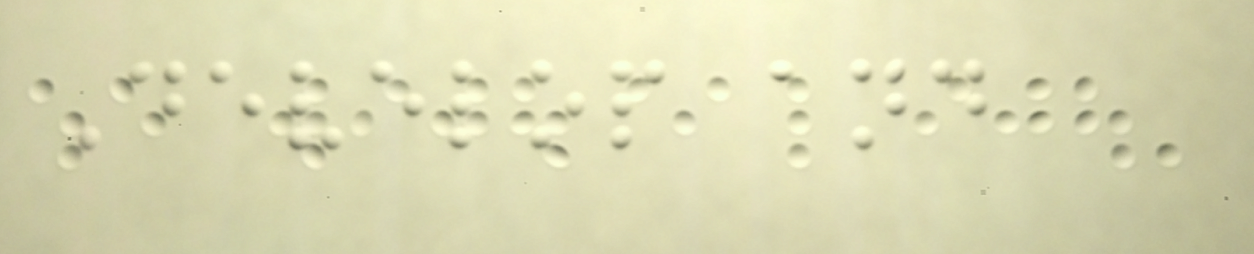Develop and
